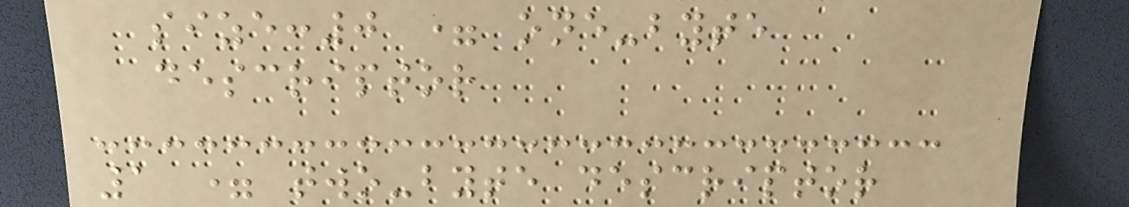size:0 = one-byte
descriptor
1 = two-byte descriptor
